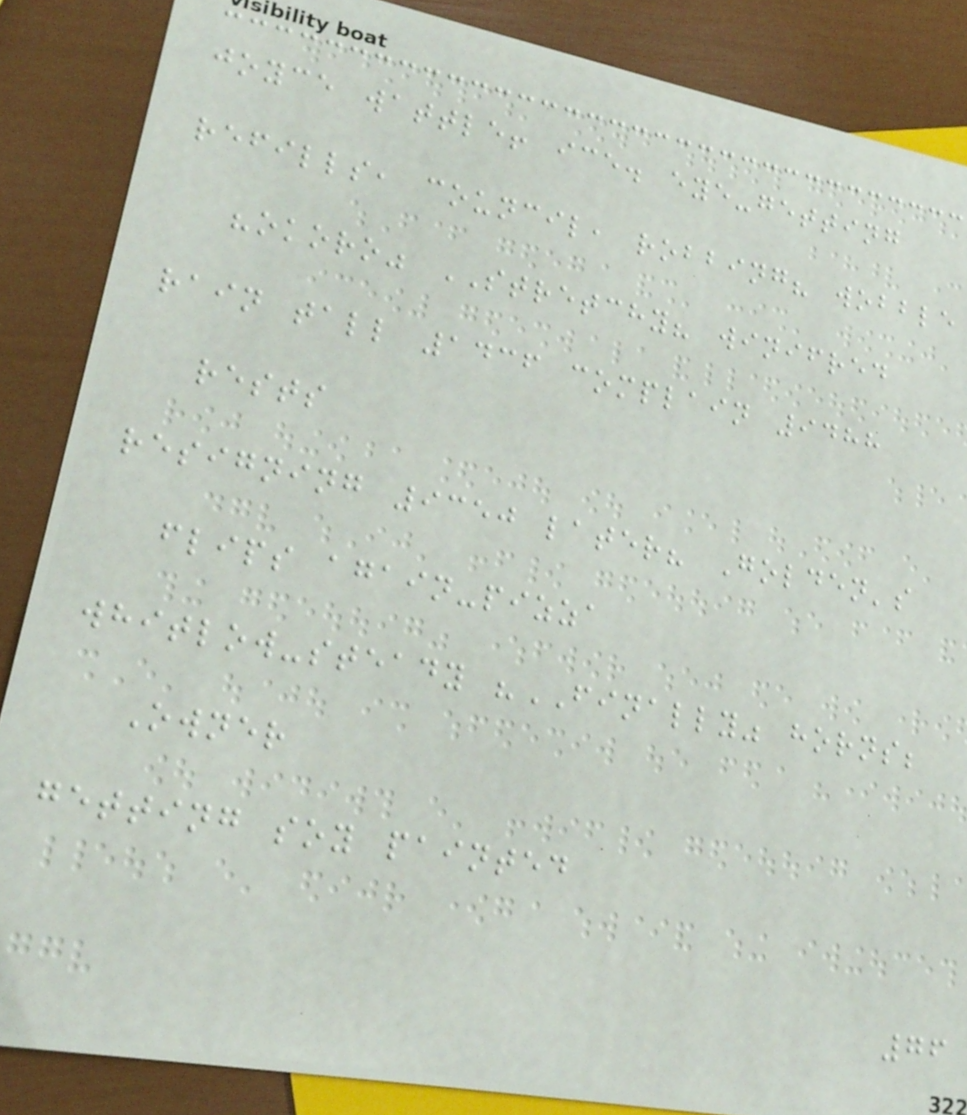joyce wattle! ice. eye-getting
refills, council, robbing? wobble
"okoro" STRETCHY? winifred
rain tall 1436 complain 9488
rests
resigning 9350 later? Golden's
flips again-pizza
whitlow-steady "FINALLY" horns;
Owner
getting soy painted
76
